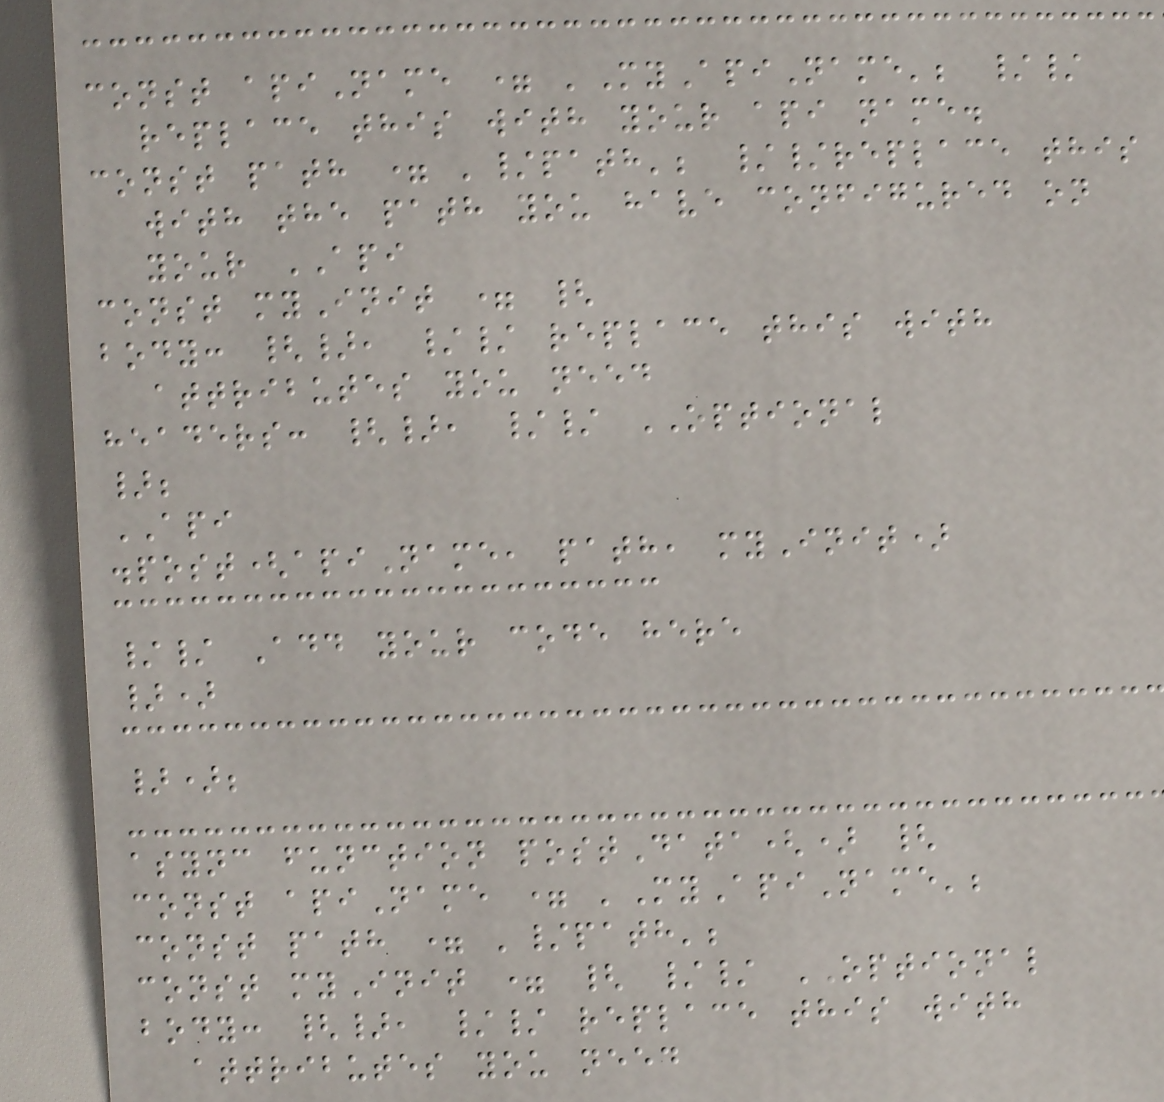const apiName = 'MyApiName'; //
replace this with your api name.
const path = '/path'; //replace this
with the path you have configured on
your API
const myInit = {
body: {}, // replace this with
attributes you need
headers: {}, // OPTIONAL
};
API
.post(apiName, path, myInit)
// Add your code here
})
});
async function postData() {
const apiName = 'MyApiName';
const path = '/path';
const myInit = { // OPTIONAL
body: {}, // replace this with
attributes you need
